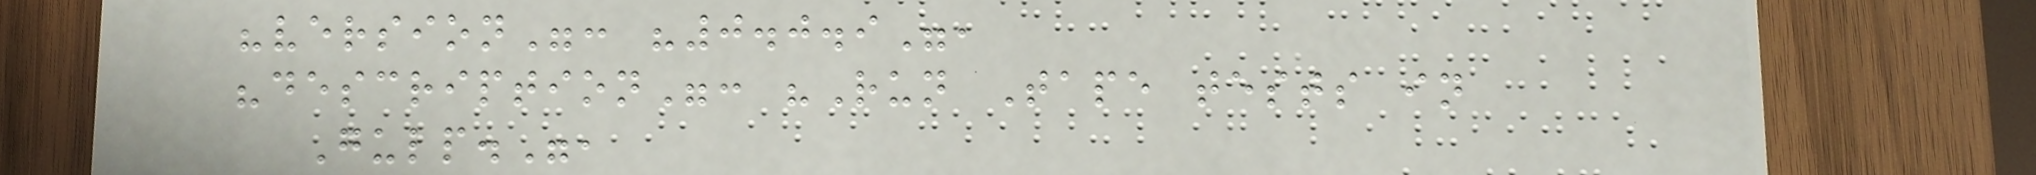"version": "0.0.9",
"description": "Run Tape tests in
Gulp.",
